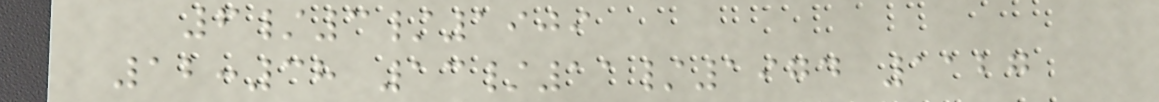6/3/1909
12:38 13/11/1974 1127
